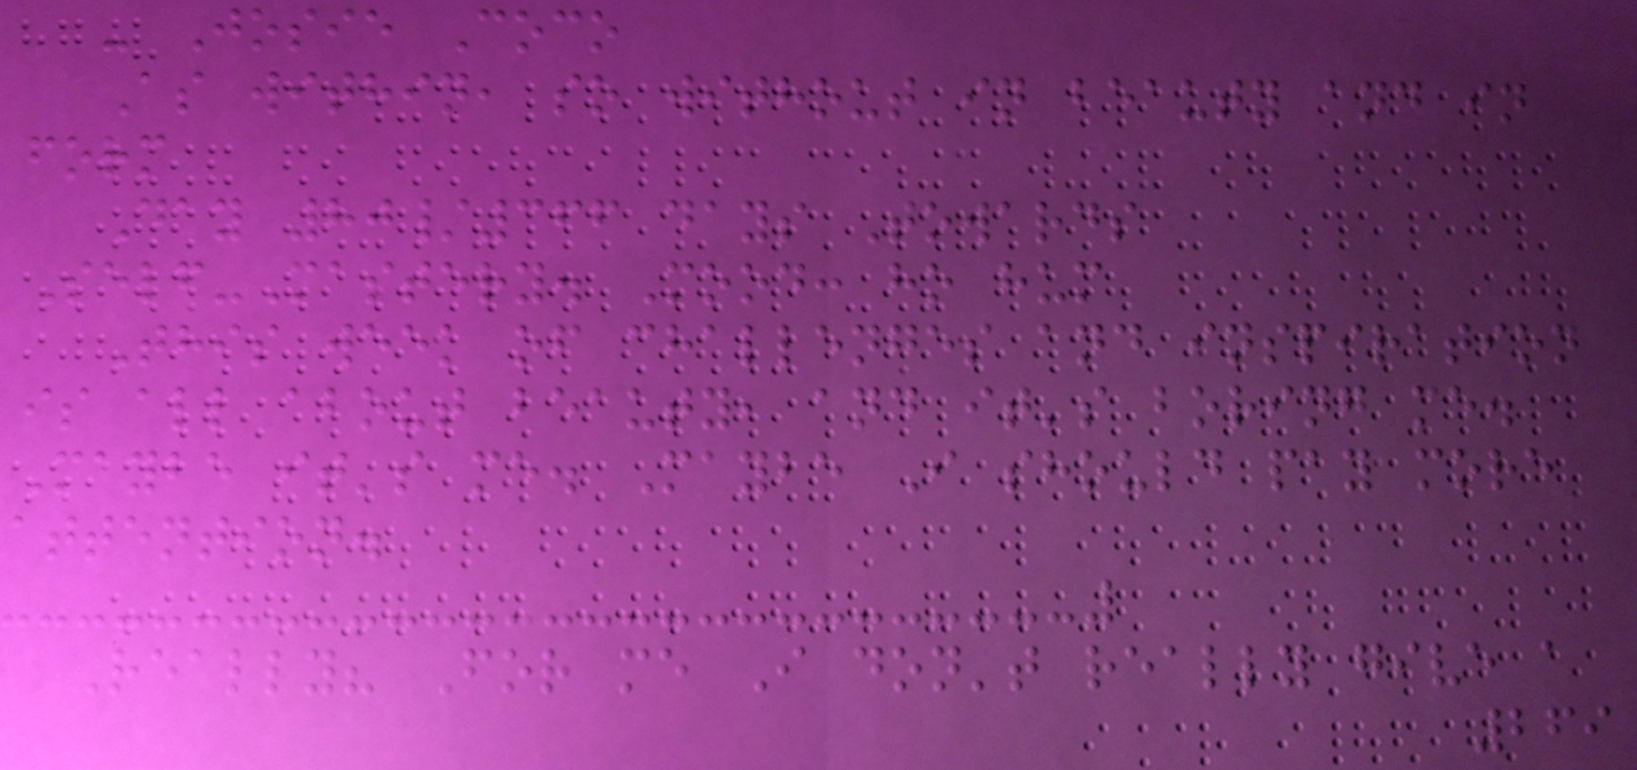- Josie Coco
As within, so without in beauty and in
form
Day 80/366 days Towards
Self-Mastery. Mood: ho hum
This week of challenges and inspiration
is all about beauty, and it's boring me.
Maybe it's me. Maybe I should pay more
attention.
Really? For me I don't really give a
269
